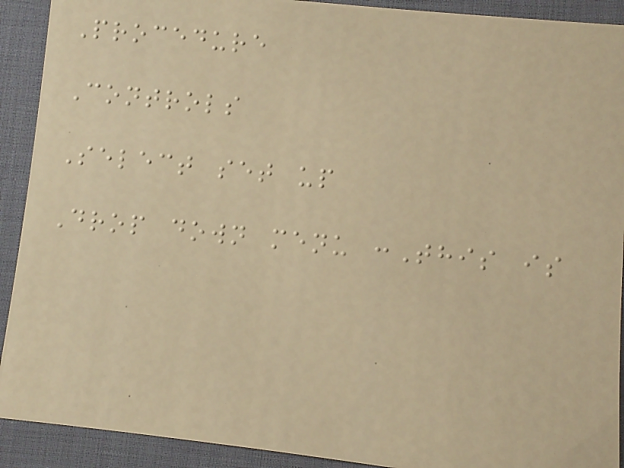Procedure
Controls
Select set up
Drop down menu :This is
